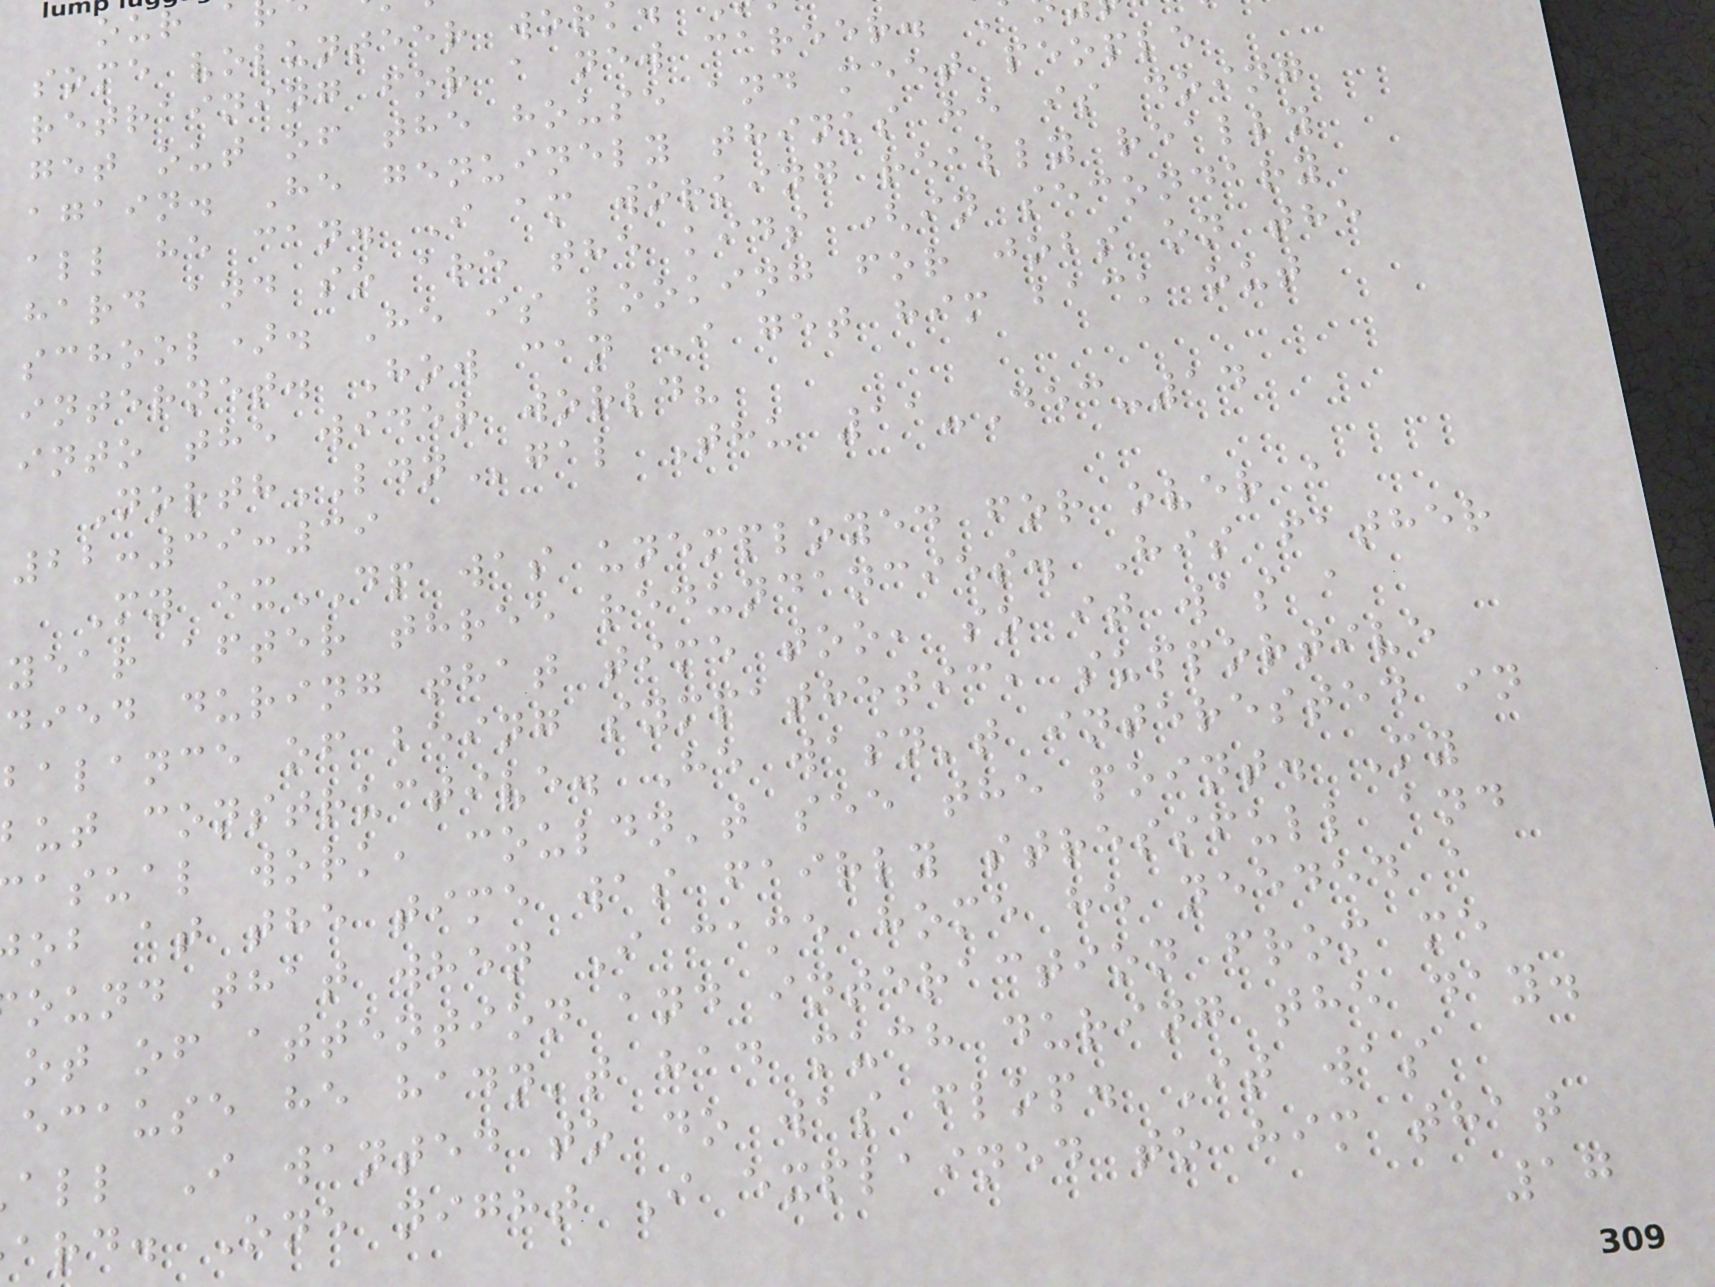some volunteer wor
retraining for a new career.
get out of the house and meet people
again. He genuinely thinks he is doing
all he can. I am working really really
hard and so are the kids (in secondary
school). He is looking for jobs on the
internet. How can I get him back out
into the wider world?
NorthLDNgal Thu 11-Dec-14
22:39:39
My exDP was unemployed for over a
year after three redundancies. His father
died during that time too, so it was a
balance of being sympathetic, supportive
ut constructive. He wasn't interested in
asual work, couldn't see the point. My
ob at the time was fairly stressfull and
ound that when I came home he needed a
ot of attention and interaction from me
ecause he hadn't had much during the day.
all I wanted to do was flop. It was
ard. One night I explained to him that
17
